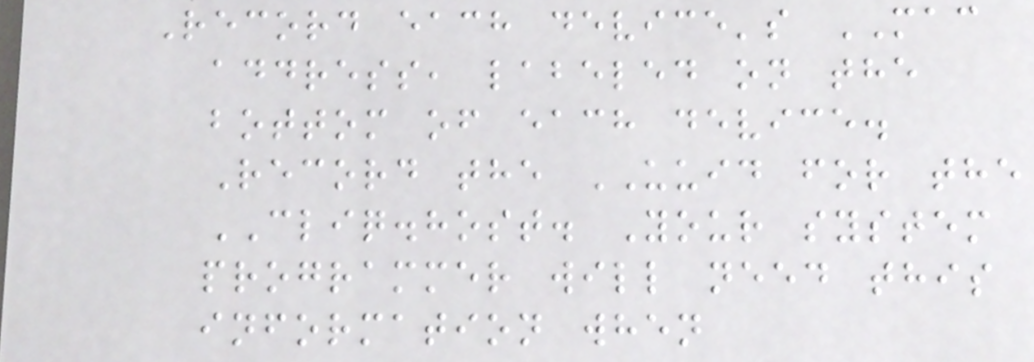Record each device's MAC
address, labeled on the
bottom of each device.
Record the UUID for the
CLIQ.host. Your system
programmer will need this
information when
